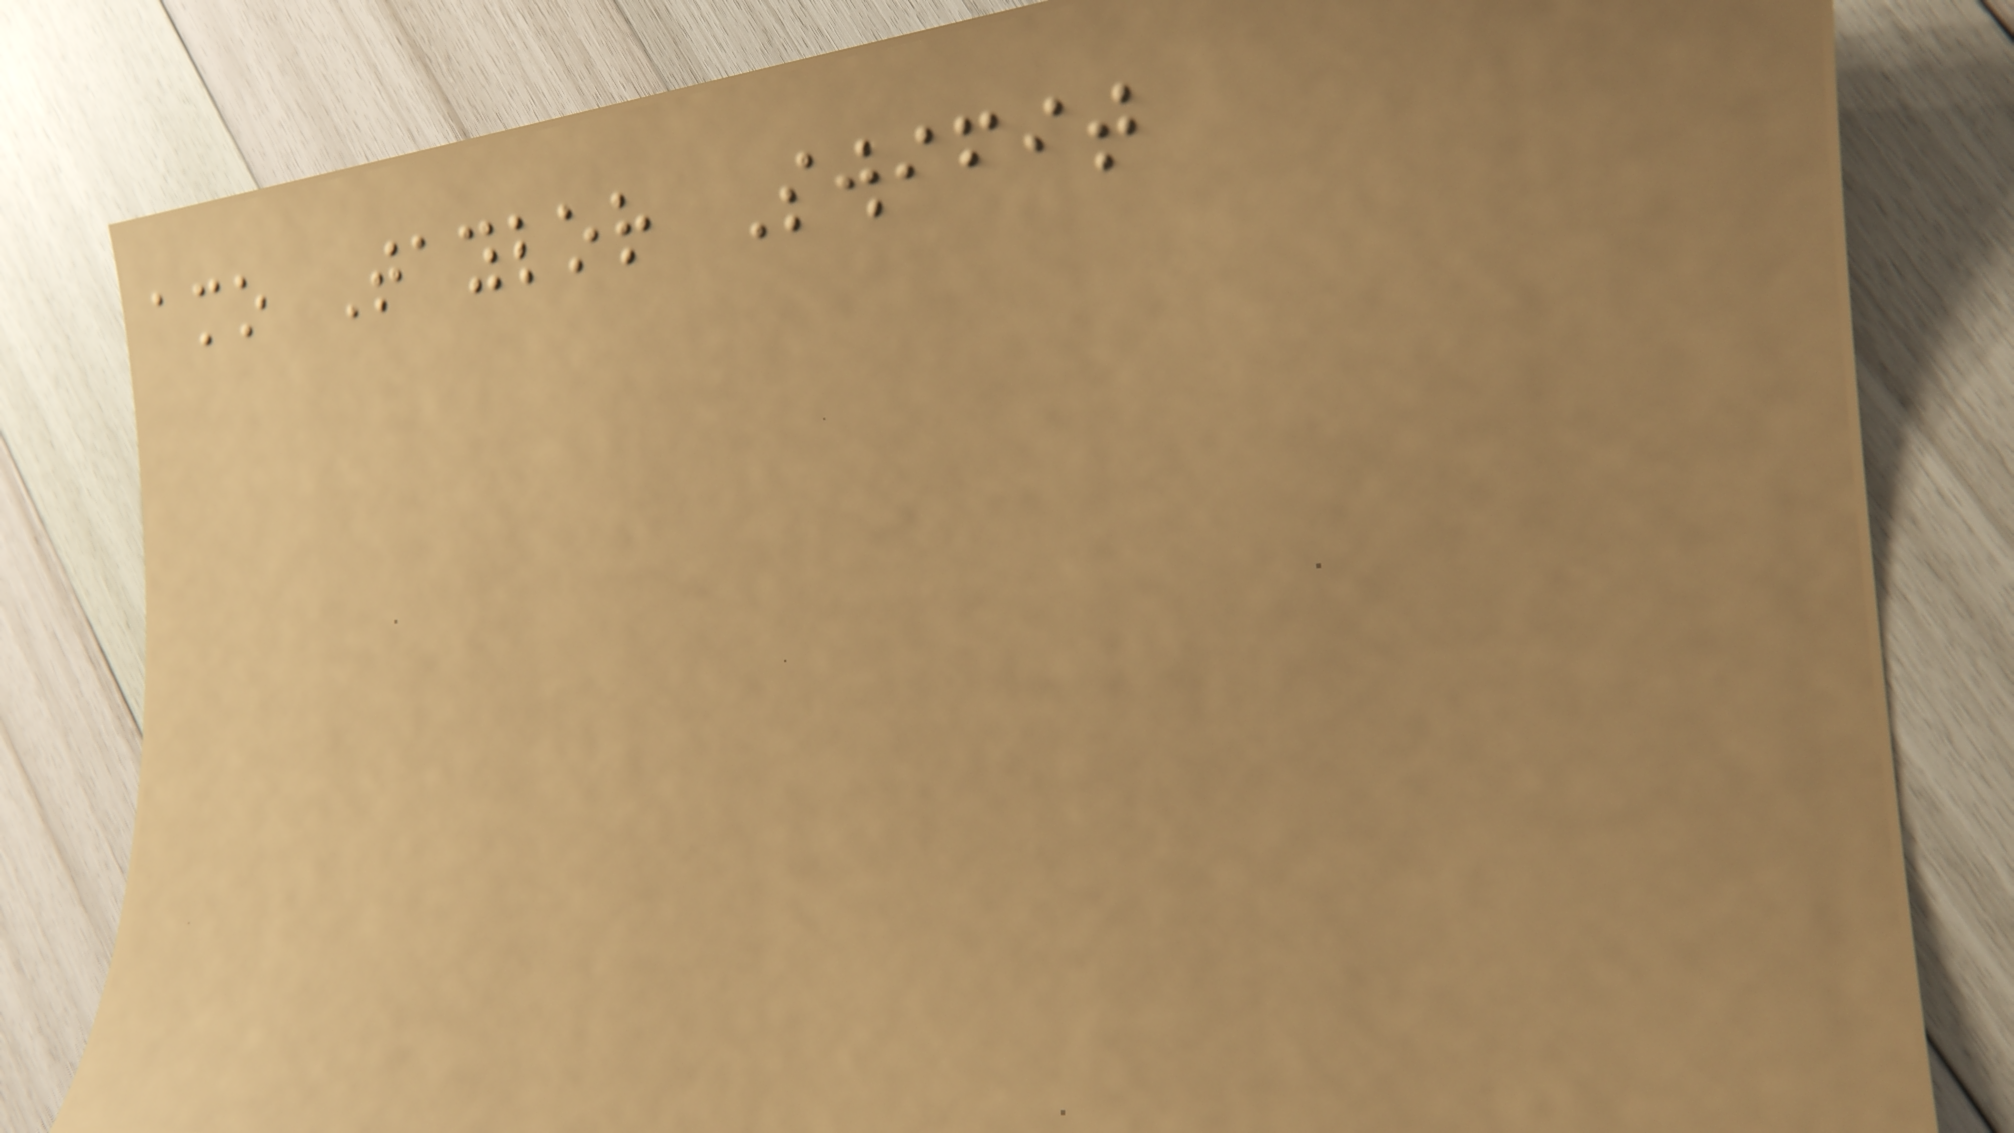amo Taylor Swifit
